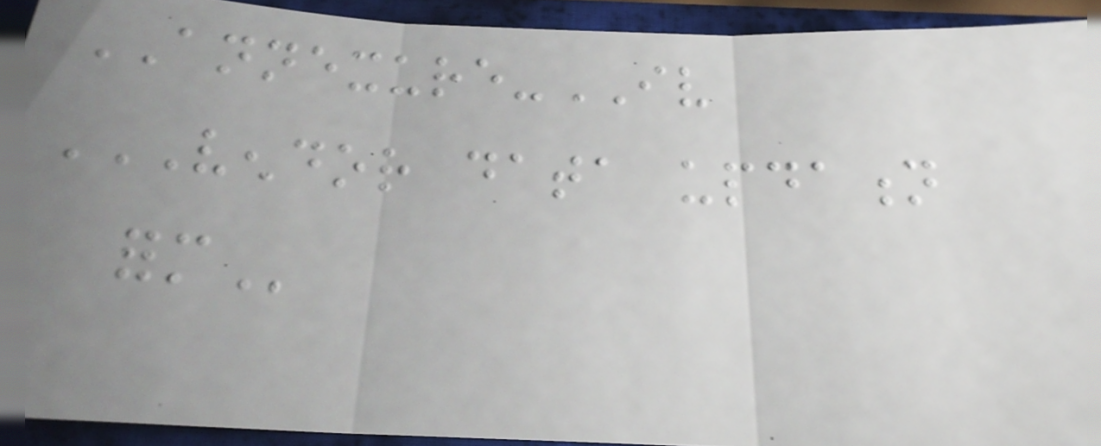ANNEXURE-IV
VENDOR DATA UPDATION
FORM
